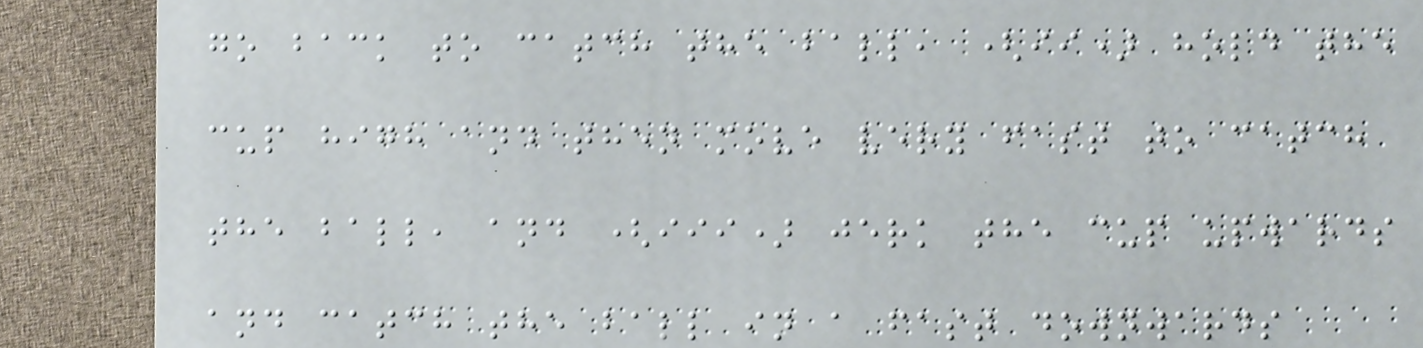go back to catch the ball, (ii) hold the
cup high and then move very fast to catch
the ball, and (iii) jerk the cup upwards
and catch the ball in a fast downwards
